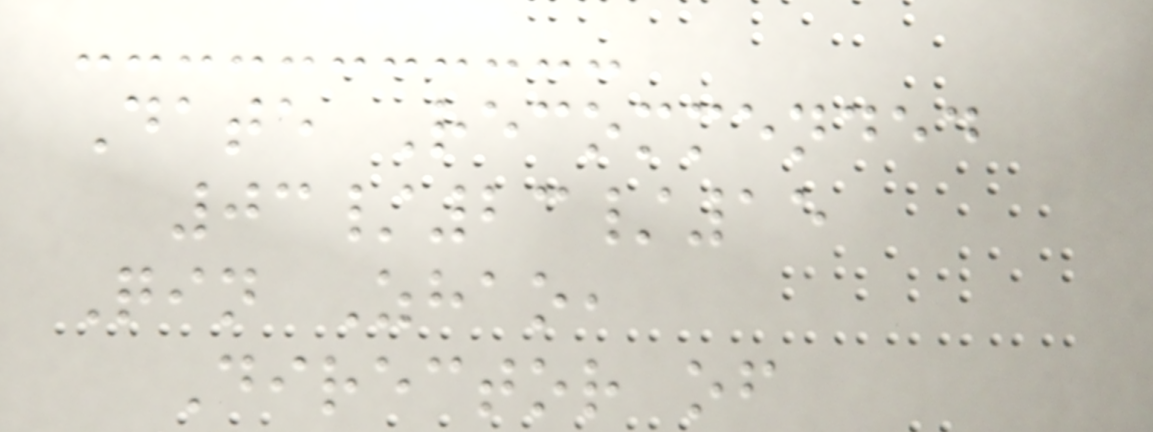Date Recommended
03/23/15
Qin Zhao,
Director of
